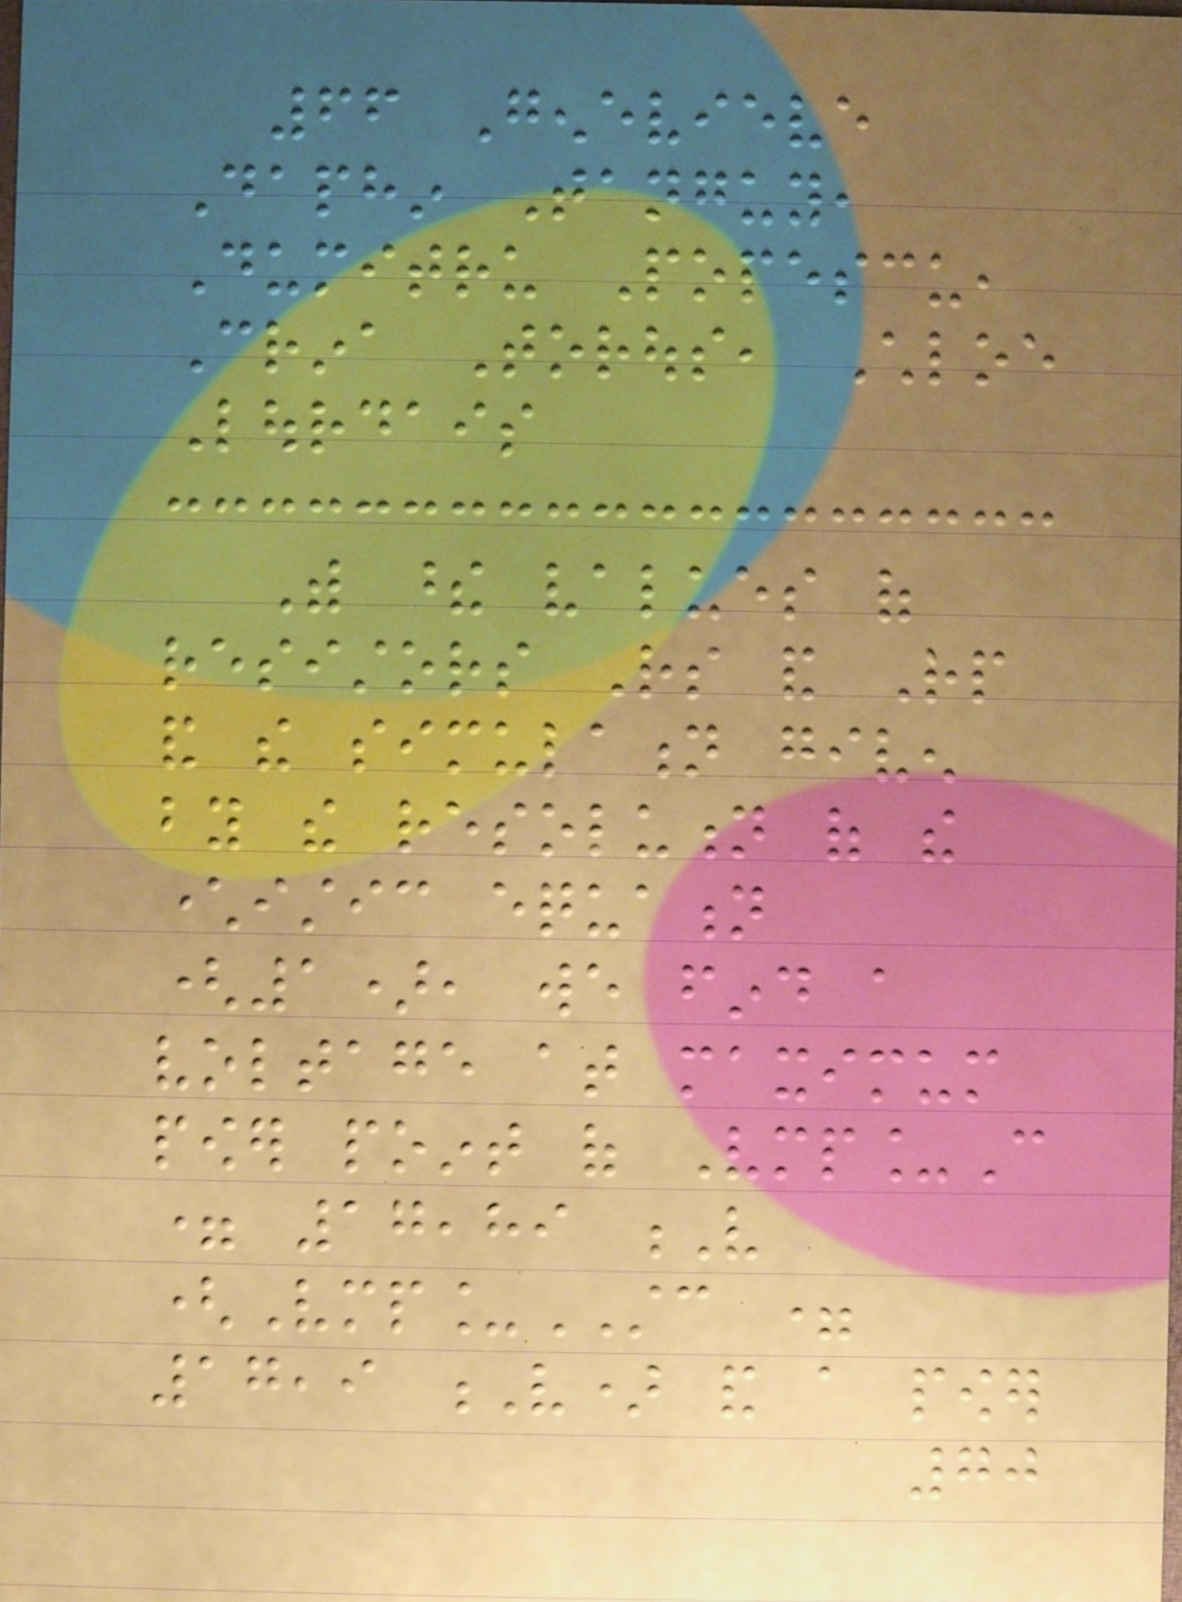66 Genevieve
Daphin Tanguy,
Dumitru Popescu,
Crina Torous, Chloe
Lourdais
With these values of
resistors Rs and Rp
and the simulation given
by the resolution of the
characteristic equation
(1), we find a
voltage at maximum
power point of Vmp_C
= 17,89 V
(Vmp_STC =
17,9 V) and a power
70
